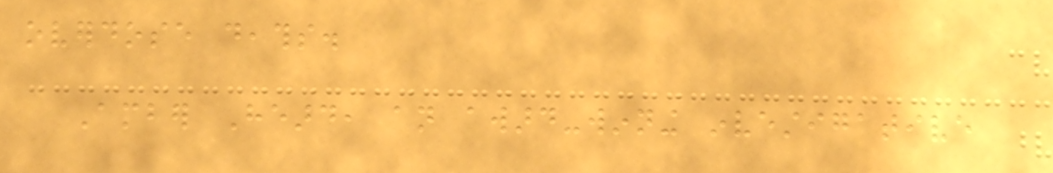overdose deaths.
Amber Heard, an award-winning investigative
